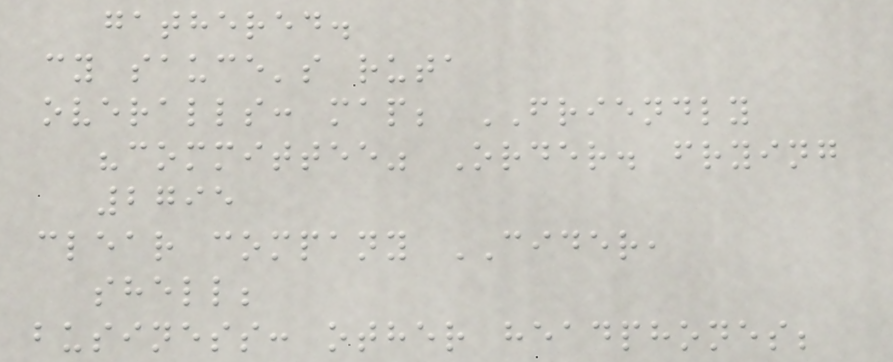gathered.
cy sauce's ruta
overalls: map; FRIENDLY
"committee" Order. frying
2795
clear company CIDER,
shell;
business: other headphones;
